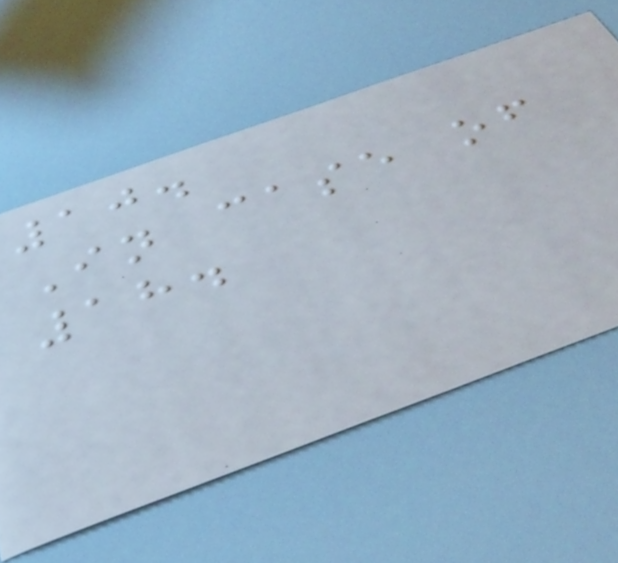10.
In case of
18.
